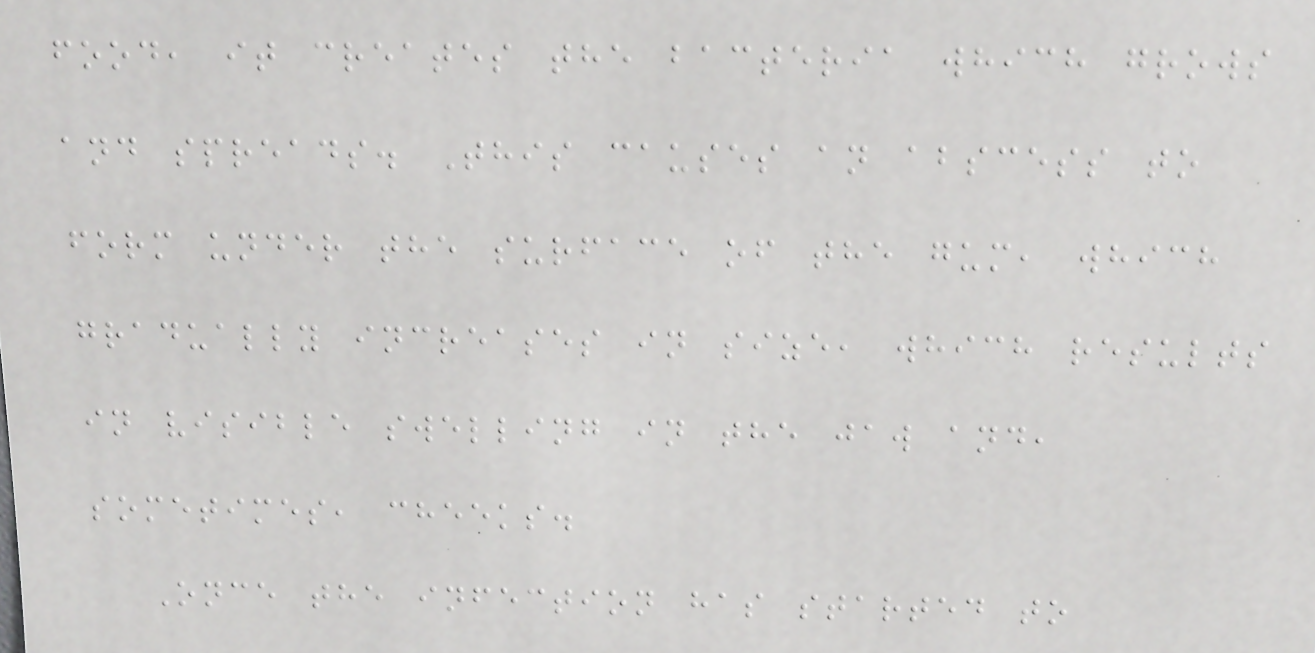food, it creates the bacteria which grows
and spreads. This causes an abscess to
form under the surface of the gum, which
gradually increases in size, which results
in visible swelling in the jaw and,
sometimes, cheeks.
Once the infection has started to
